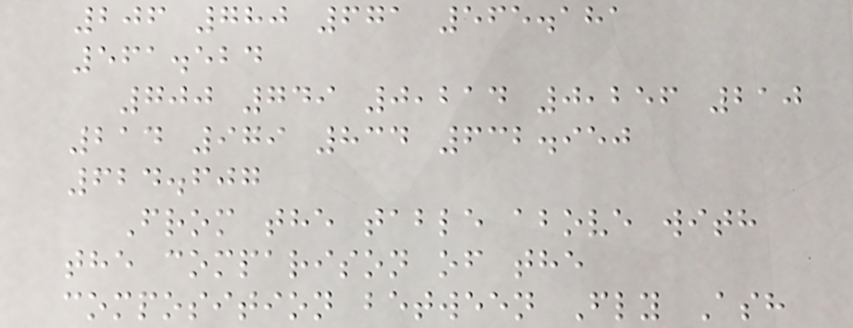206 780 671 565.181
561.524
700 749 0,214 0,256 210
214 979 834 632.950
624.607
From the table above with
the comparison of the
composition between Fly Ash
